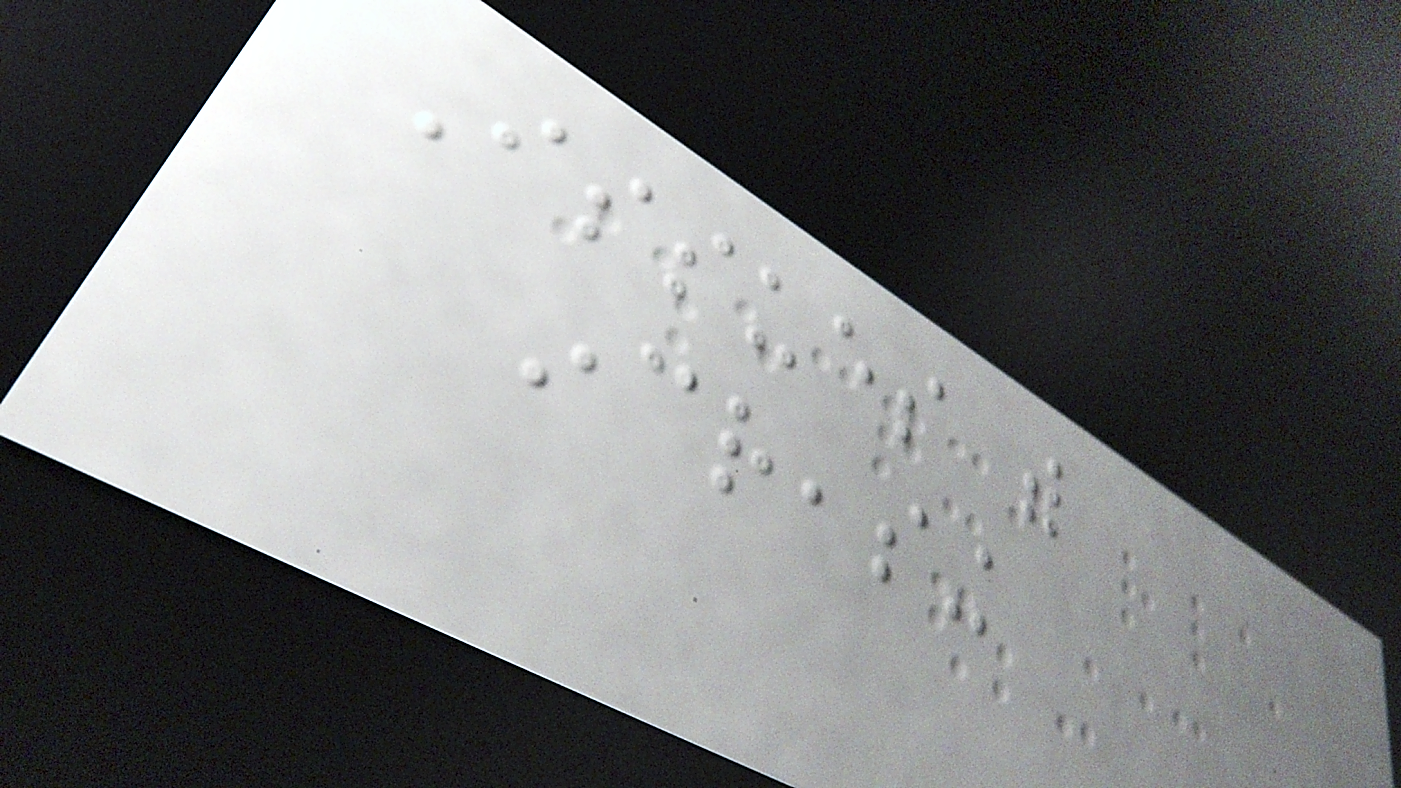Issues with
increasing
